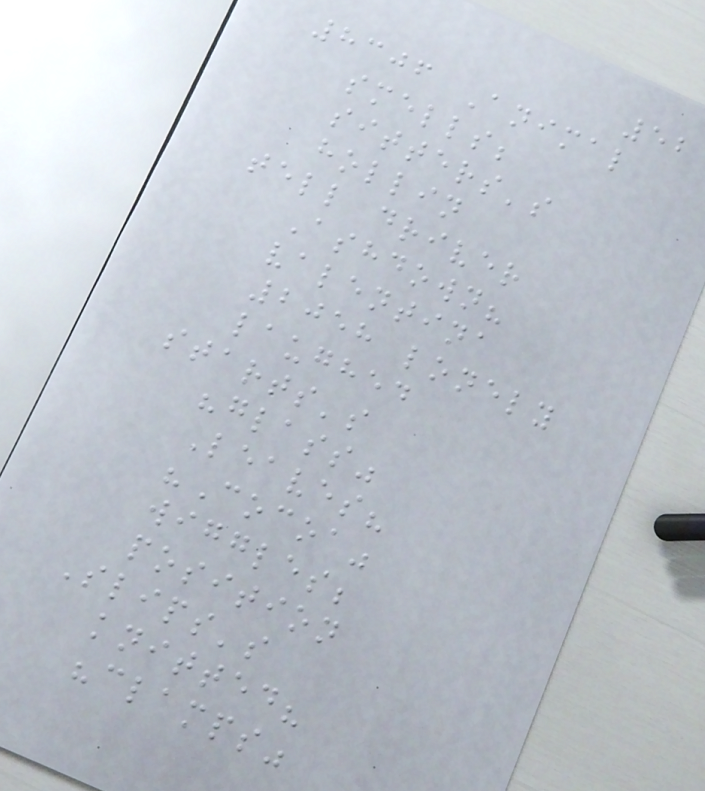52
8306 Animal
smells;
sitters's
hollin
tell driver
Ashdown?
valentina
2058 lonely
laughed
starts's
"glass"
Leaves?
"Cocoa"
wiggles;
position
Slips's
knitted?
"clamps"
